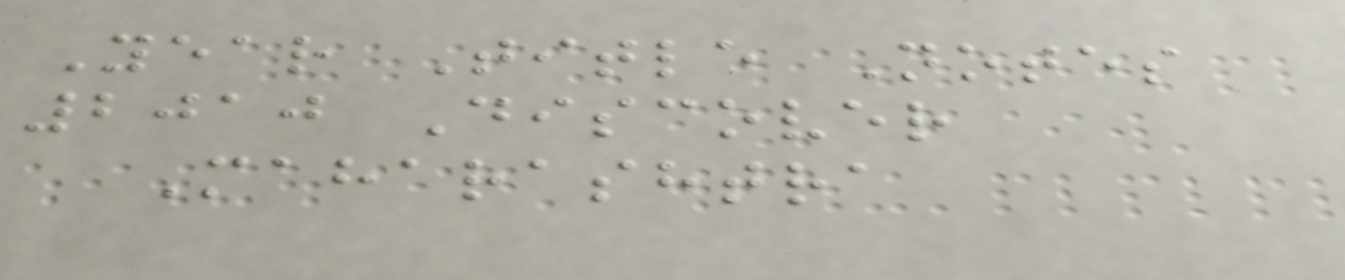Year Title Notes
2010 Discover
Maharashtra
